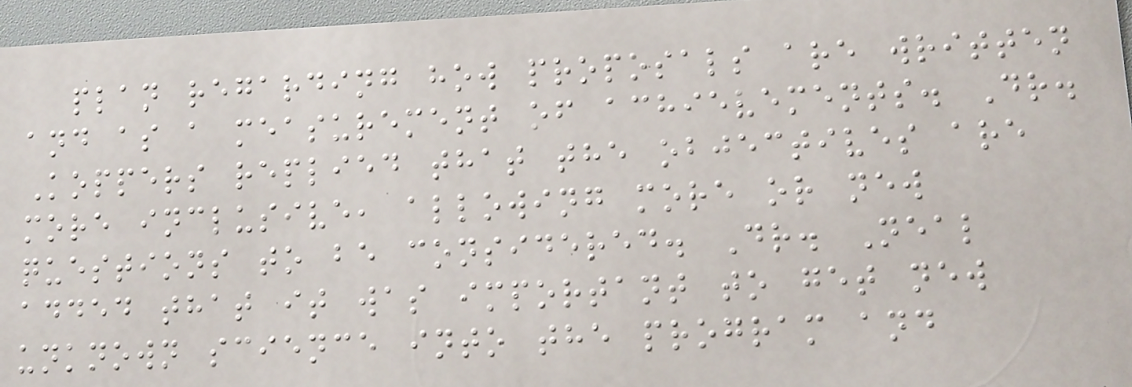plan regarding how proposals are written
and as a measurement of achievements. Dr.
Koppers replied that the objectives are
more inclusive, allowing more or new
questions to be considered. Dr. Neal
added that it was important to get new
unknown science into the program and
